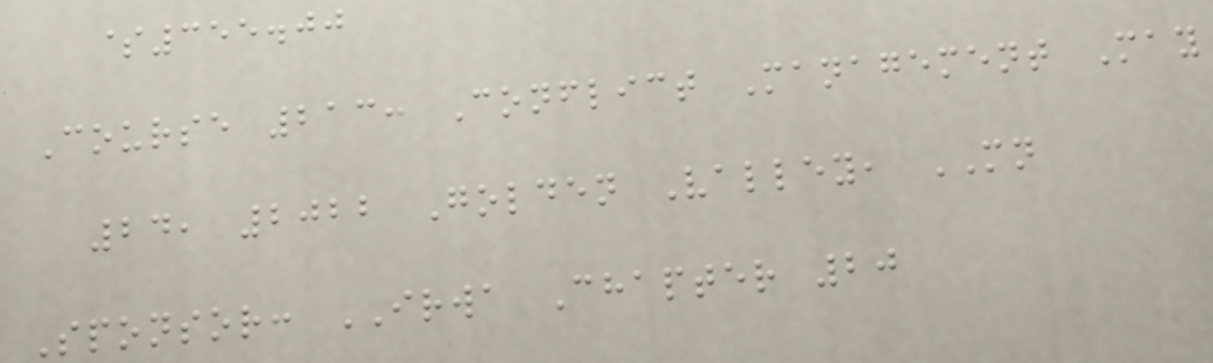$355.00
Course 213: Conflict Management May
24, 2022 Golden Valley, MN
Sponsor: IRWA Chapter 20
